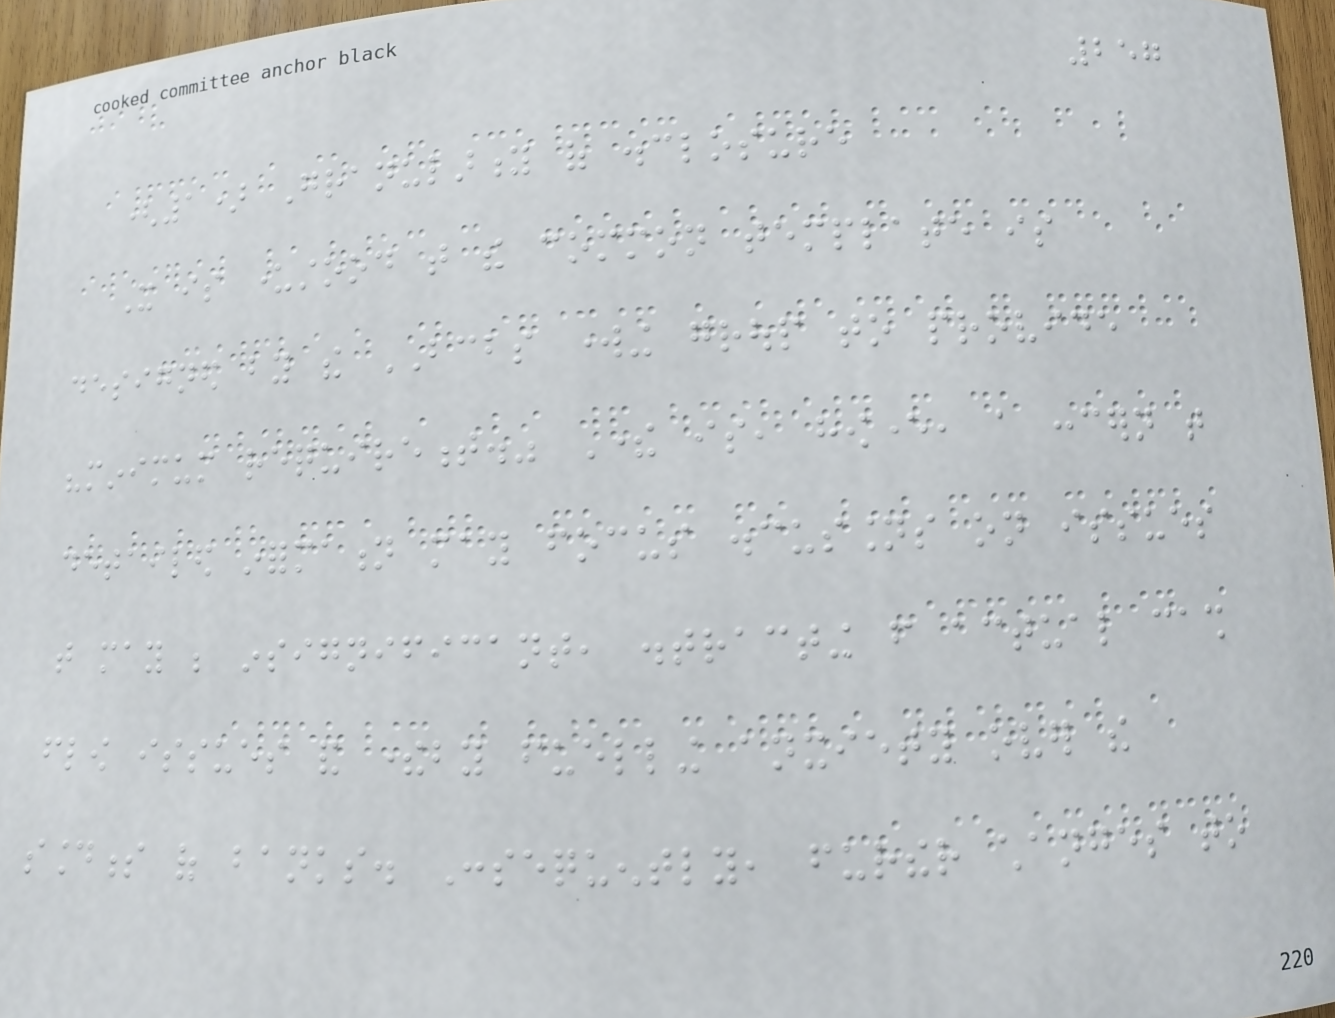257
(1) Granularity of disclosure
It is understood that the common template is
designed by the BCBS working group to provide
"minimum requirement." There is, however, a concern that
detailed information may focus discussions on issues
that may be insignificant, distracting from actual cash
flow issues and thereby fuelling anxiety over the
soundness of banks. Consequently, further changes to
